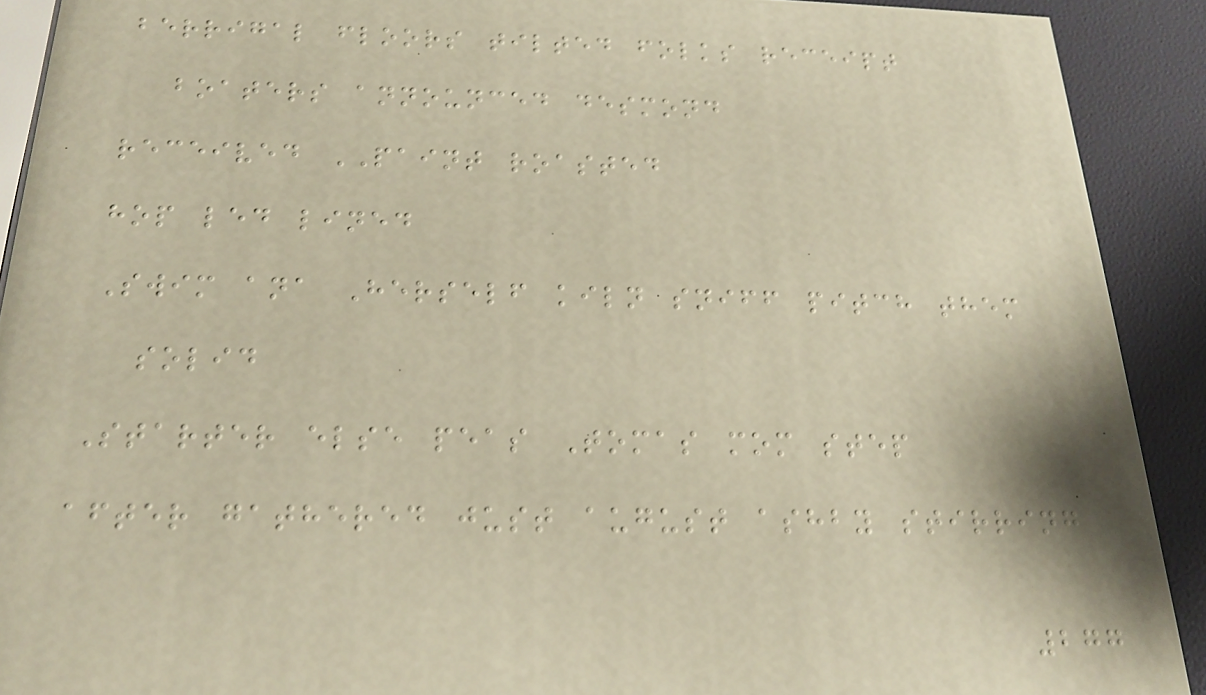berrigal floors tilted folks receipt
boaters announced desmond
received PAINT roasted
hop led lined
Swim ana Herself kiln sniff pitch them
solid
Starter else peas Tomas mom step
after gathered just august ashby stirring
277
